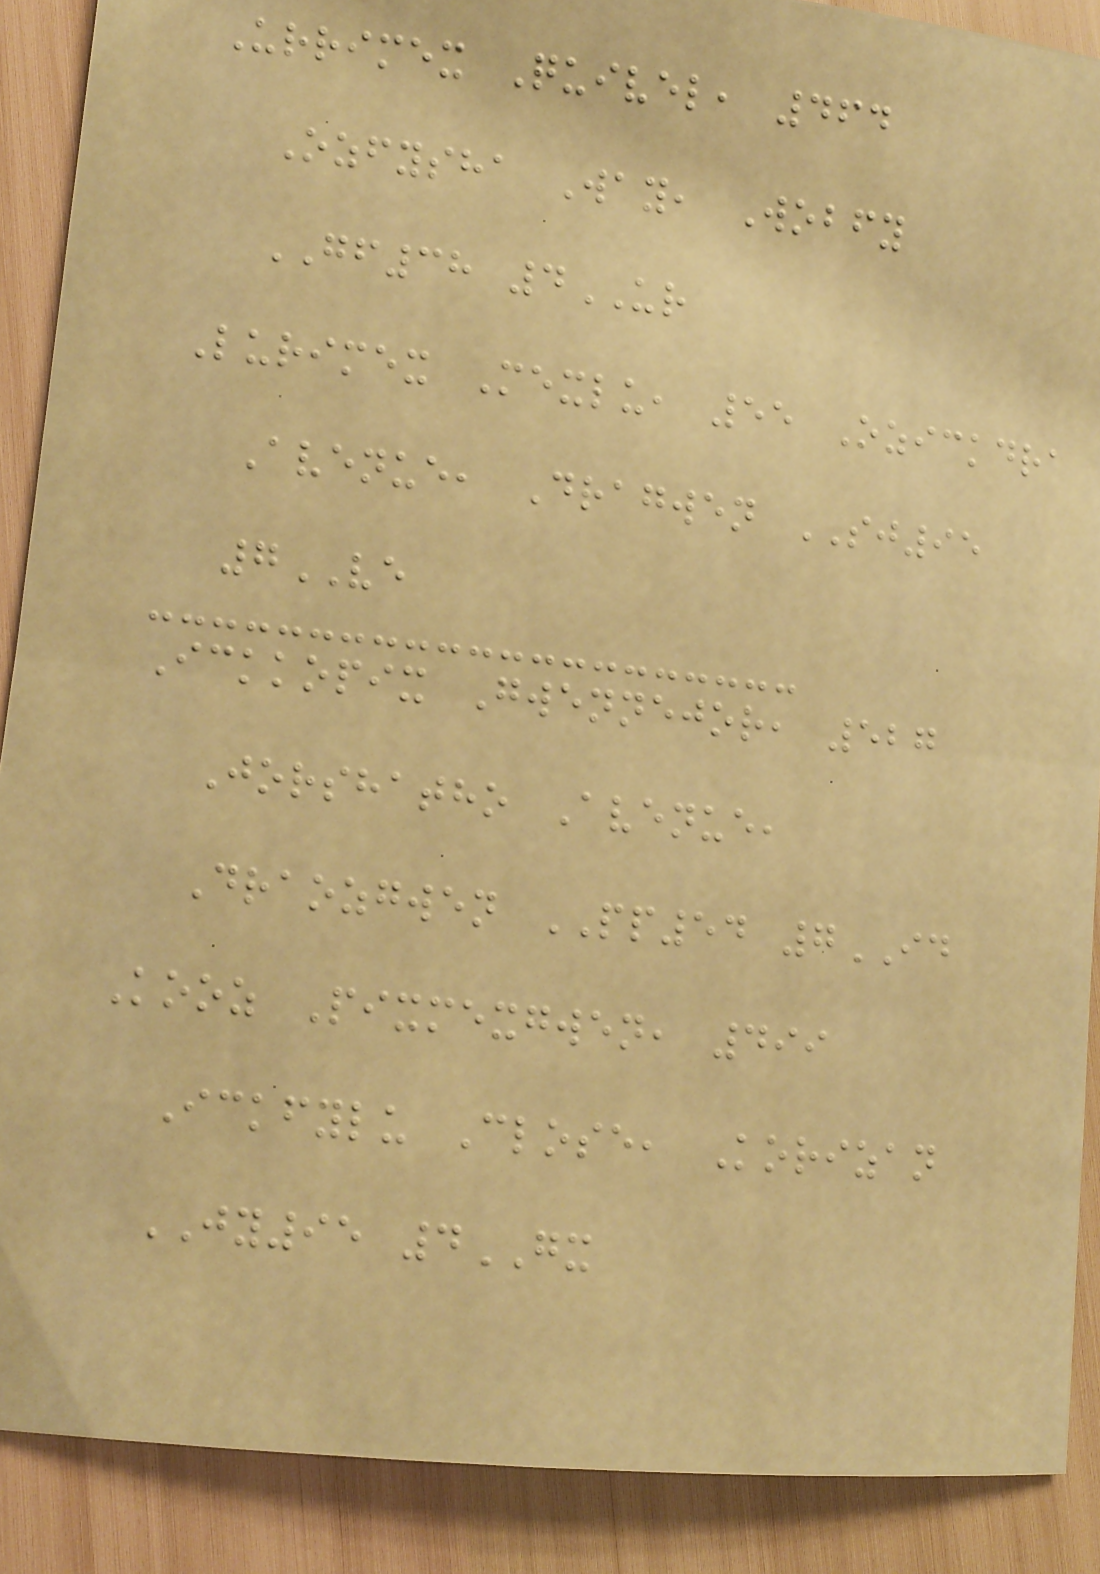Urrimex Quivel, 464
Ozfysha Way, Wobfy
GF38 4UR
Lurimex Mexlu, 55 Ozickdra
Avenue, Dragwen SJ95
7VE
Ickkopix Gwennejor, 527
Jorshatho Avenue,
Draozgwen PP54 7ID
Kooz Pixmexgwen, 499
Ickfylu Close, Korizan
JY95 4GX
